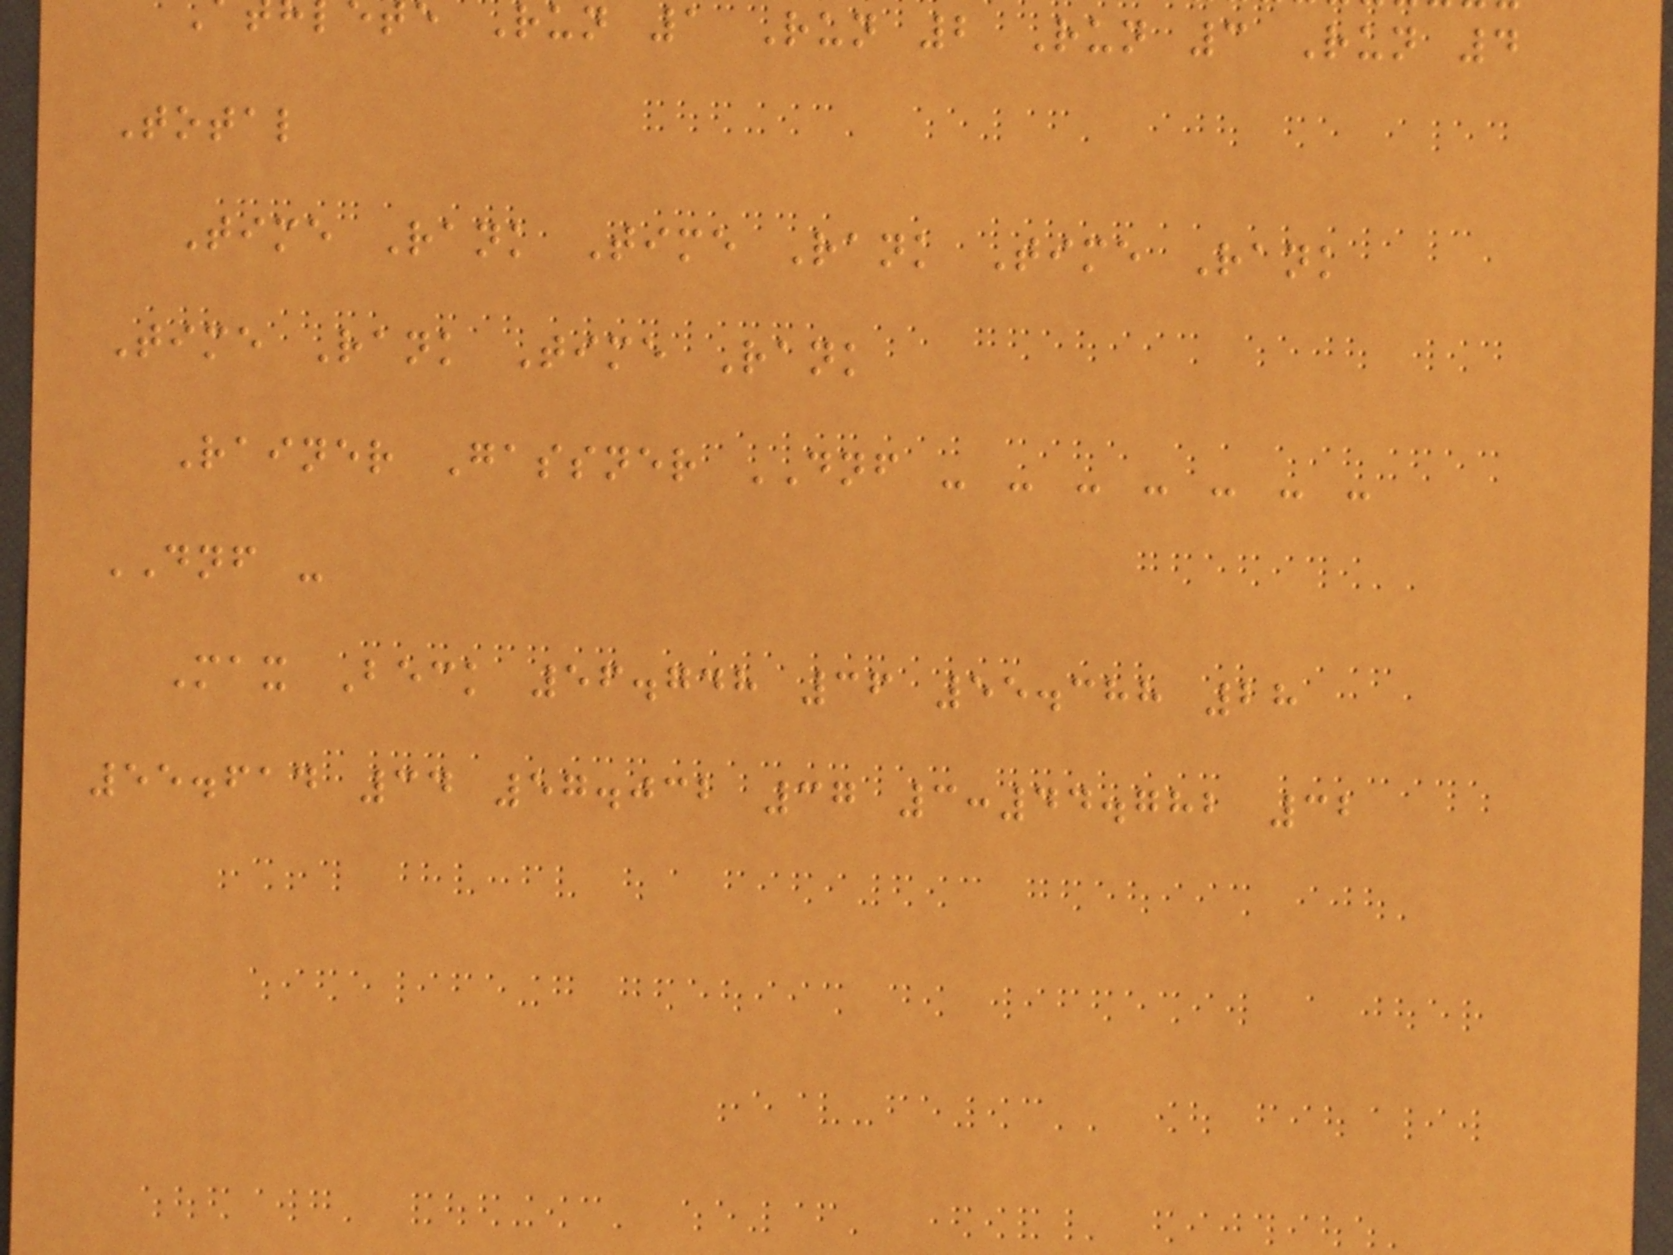Run 1 Run 2 Run 3 Run 4
Total
Time Rank Time Rank Time Rank
Time Rank Time Rank
Rainer Gassner DNF - - - - - - -
DNF -
Max Beck 56.748 36 55.388 28
55.614 34 57.032 37 3:44.782 32
